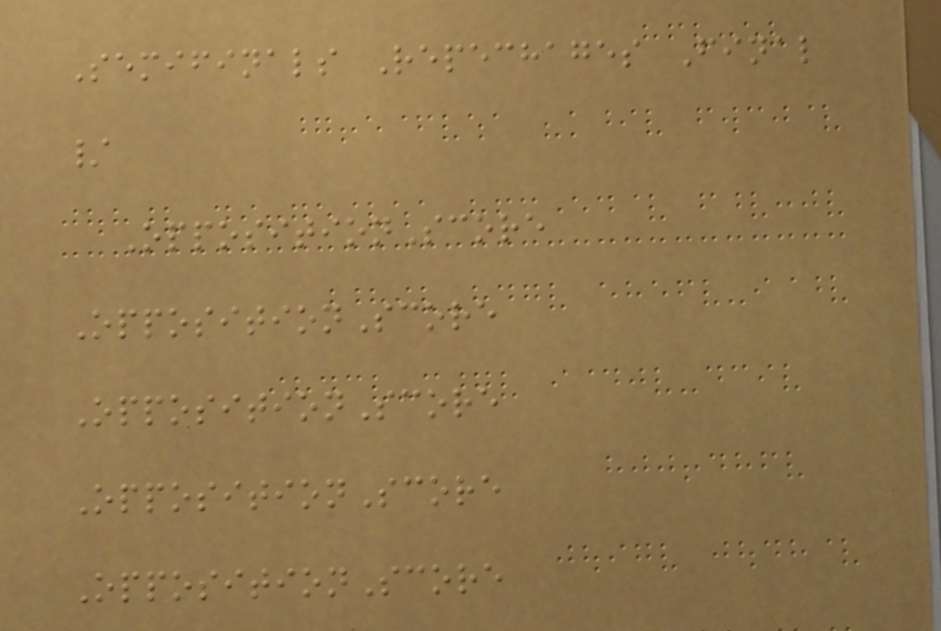Semifinals Repechages Final
/
OppositionScore
OppositionScore
OppositionScore
OppositionScore
OppositionScore
